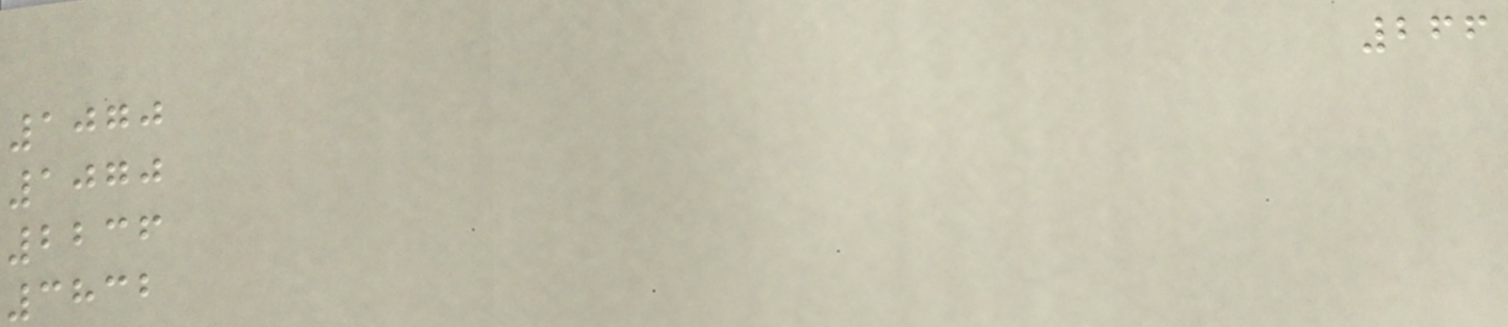266
1070
1070
2236
3832
